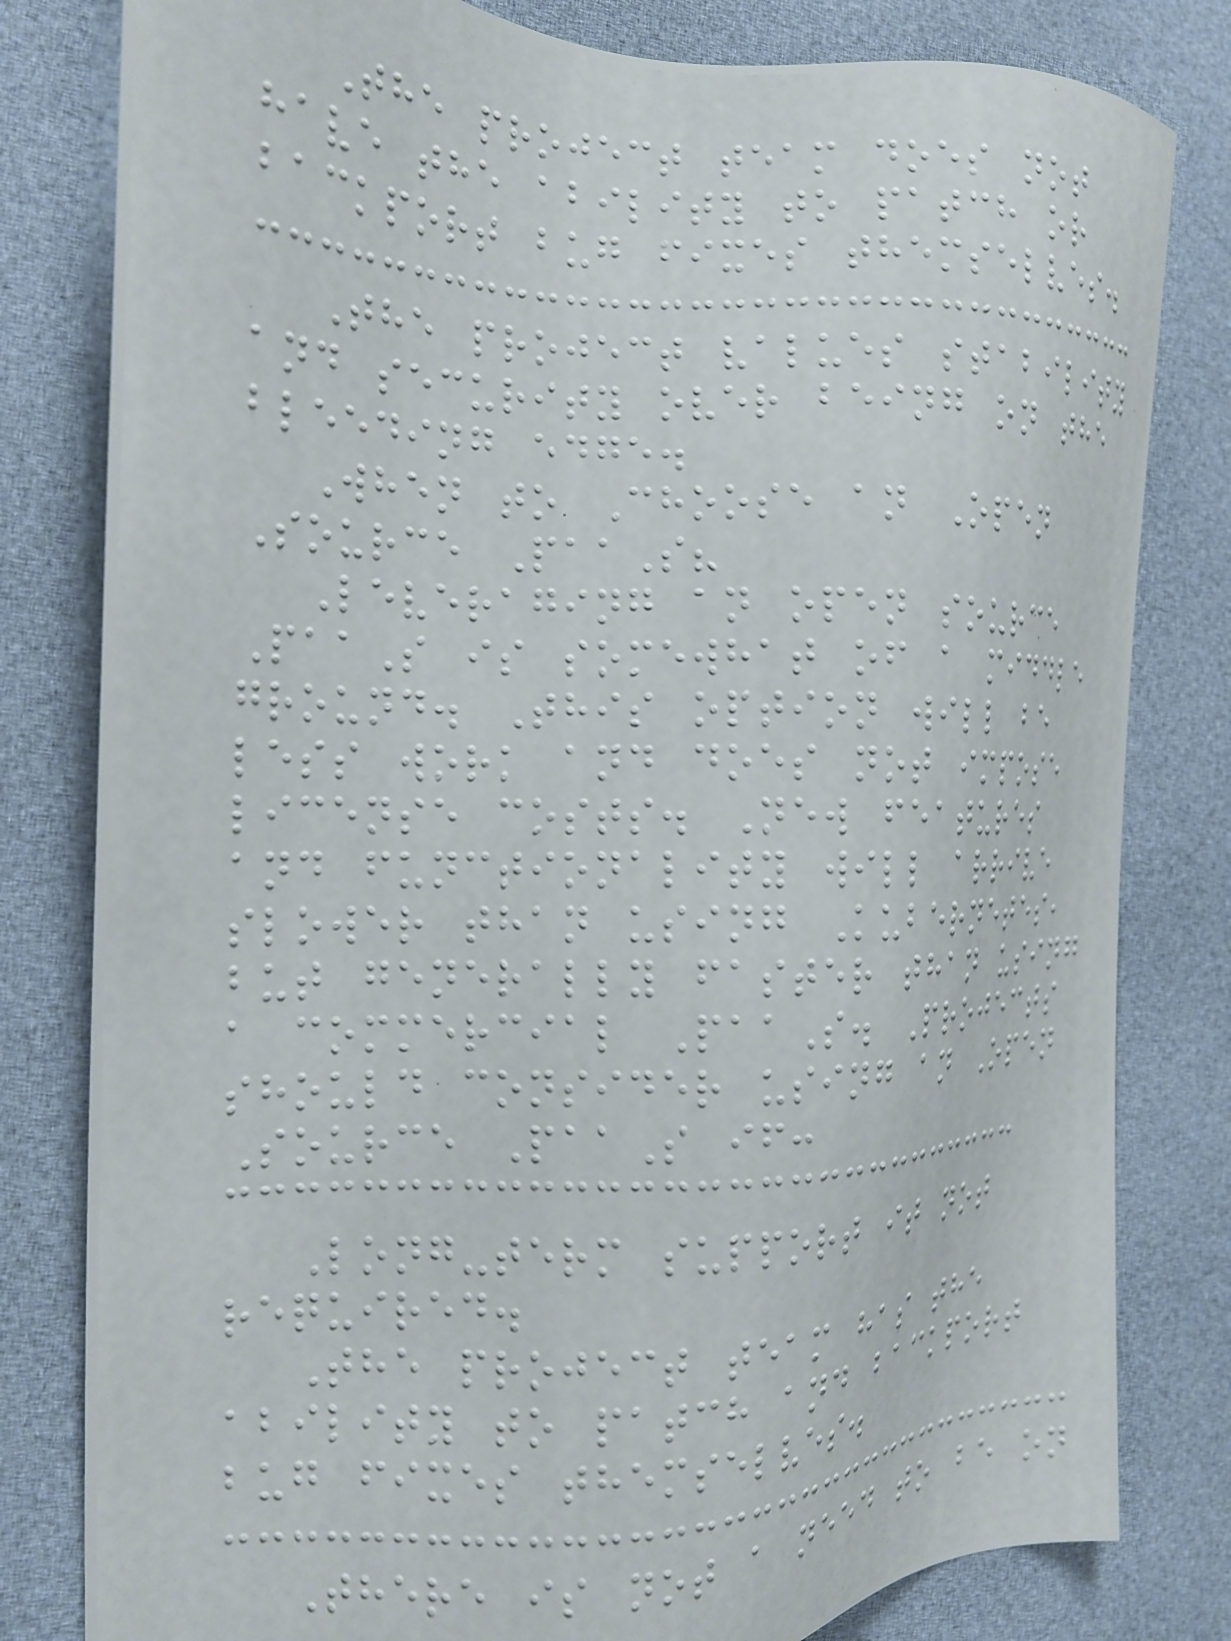The project team does not
have the ability to patch or
backport bug fixes themselves.
The project values stability
and security over being on the
bleeding edge.
When to Choose an Open
Source PaaS?
Leveraging an open source
PaaS is somewhat of a middle
ground. This option will be
less work and does not impose
license costs. New features
and functionality will arrive
slower than using Kubernetes,
but generally faster than using
a commercial PaaS. Projects
should consider using an Open
Source PaaS if:
Long-term support it not
required.
The project team has the
ability to patch and backport
bug fixes themselves.
There is not a need to be on
